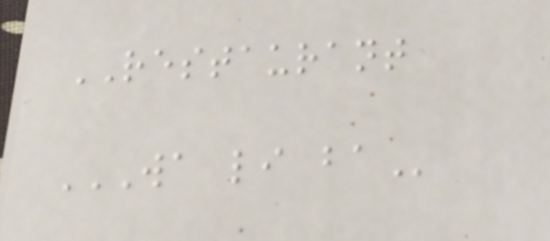RESTAURANT
WA LI BA
